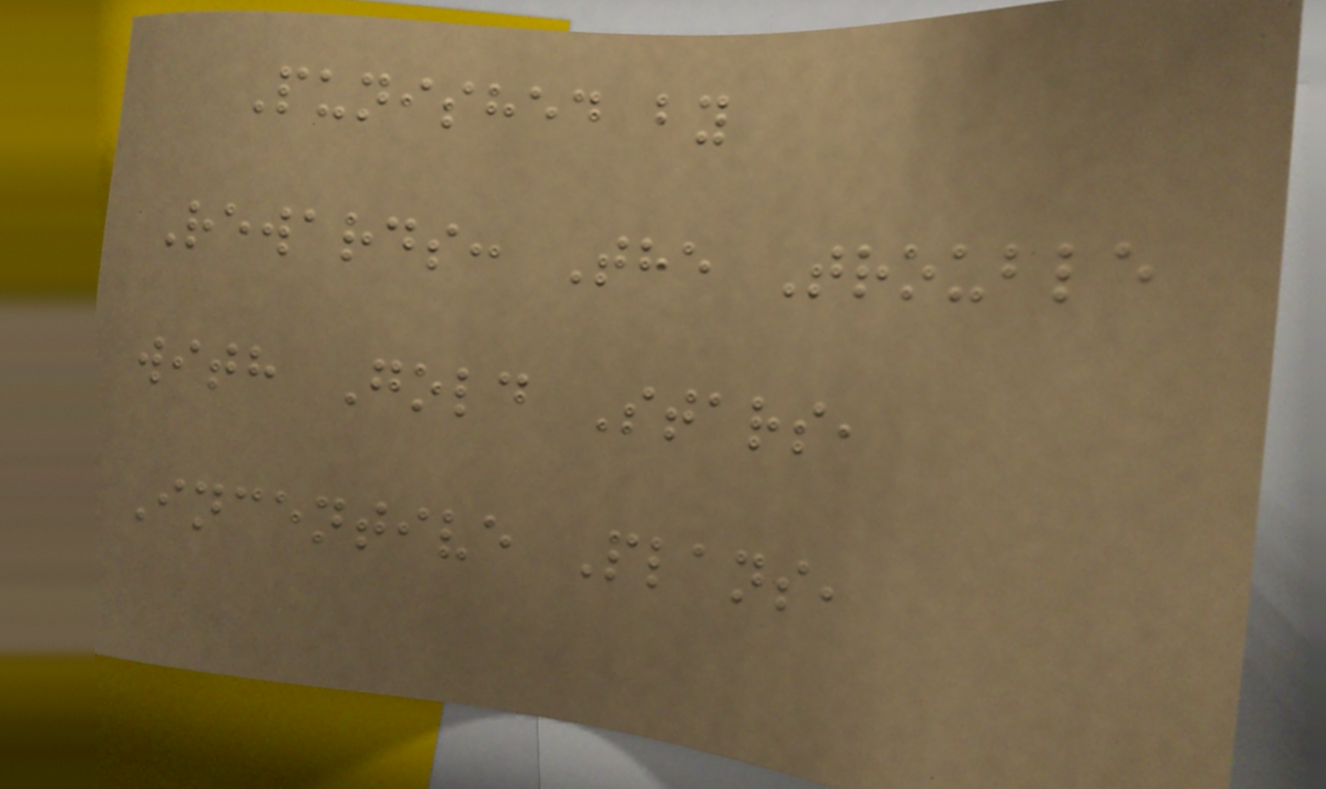Punished by
Rewards: The Trouble
with Gold Stars,
Incentive Plans,
